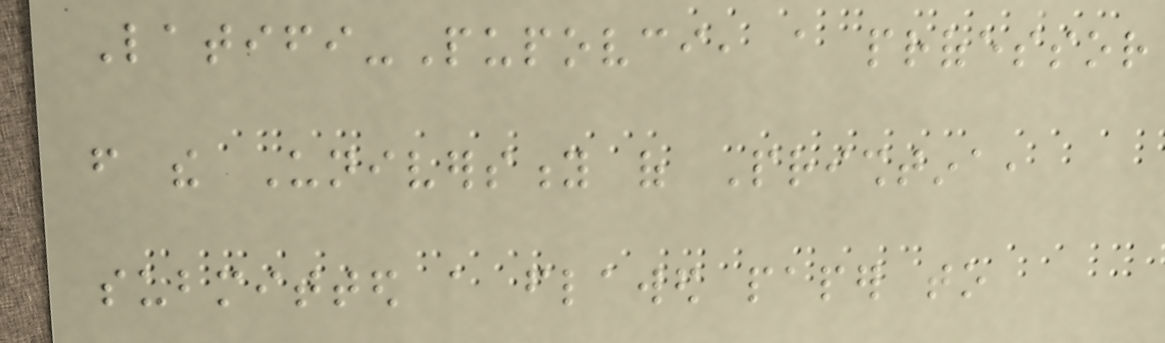Latifi-Pupovci, a professor
from the University of Prishtina,
submitted a flawed paper to
